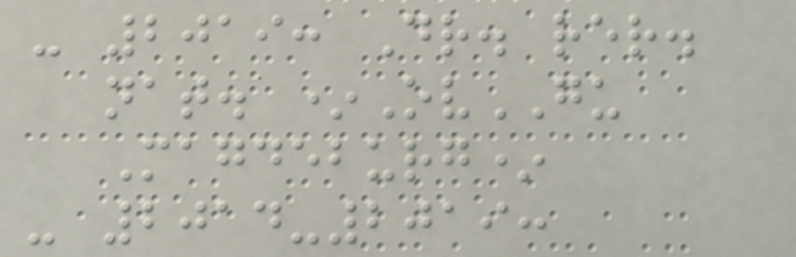- 2019: Dr. rer.
nat. *OvGU
Magdeburg*
- 2014-2019:
